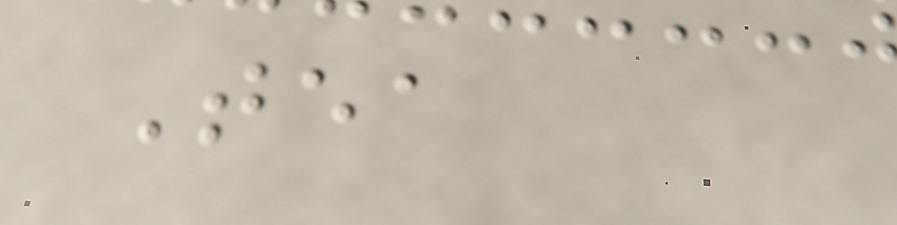Tea
